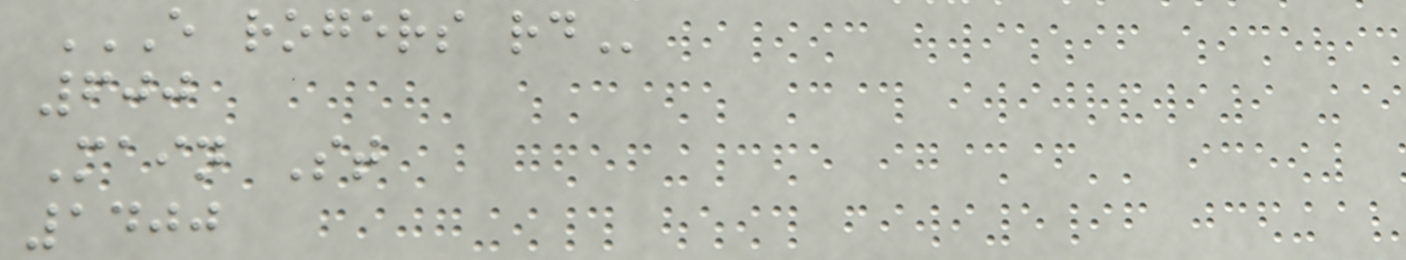E ROGERS RD
600
Main St
1400
